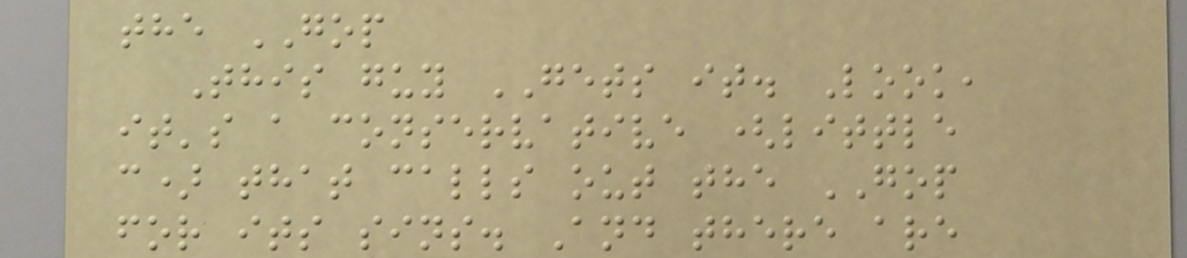the GOP
This guy GETS it. Look,
it's a conservative (little
c) that calls out the GOP
for its sins. And there are
